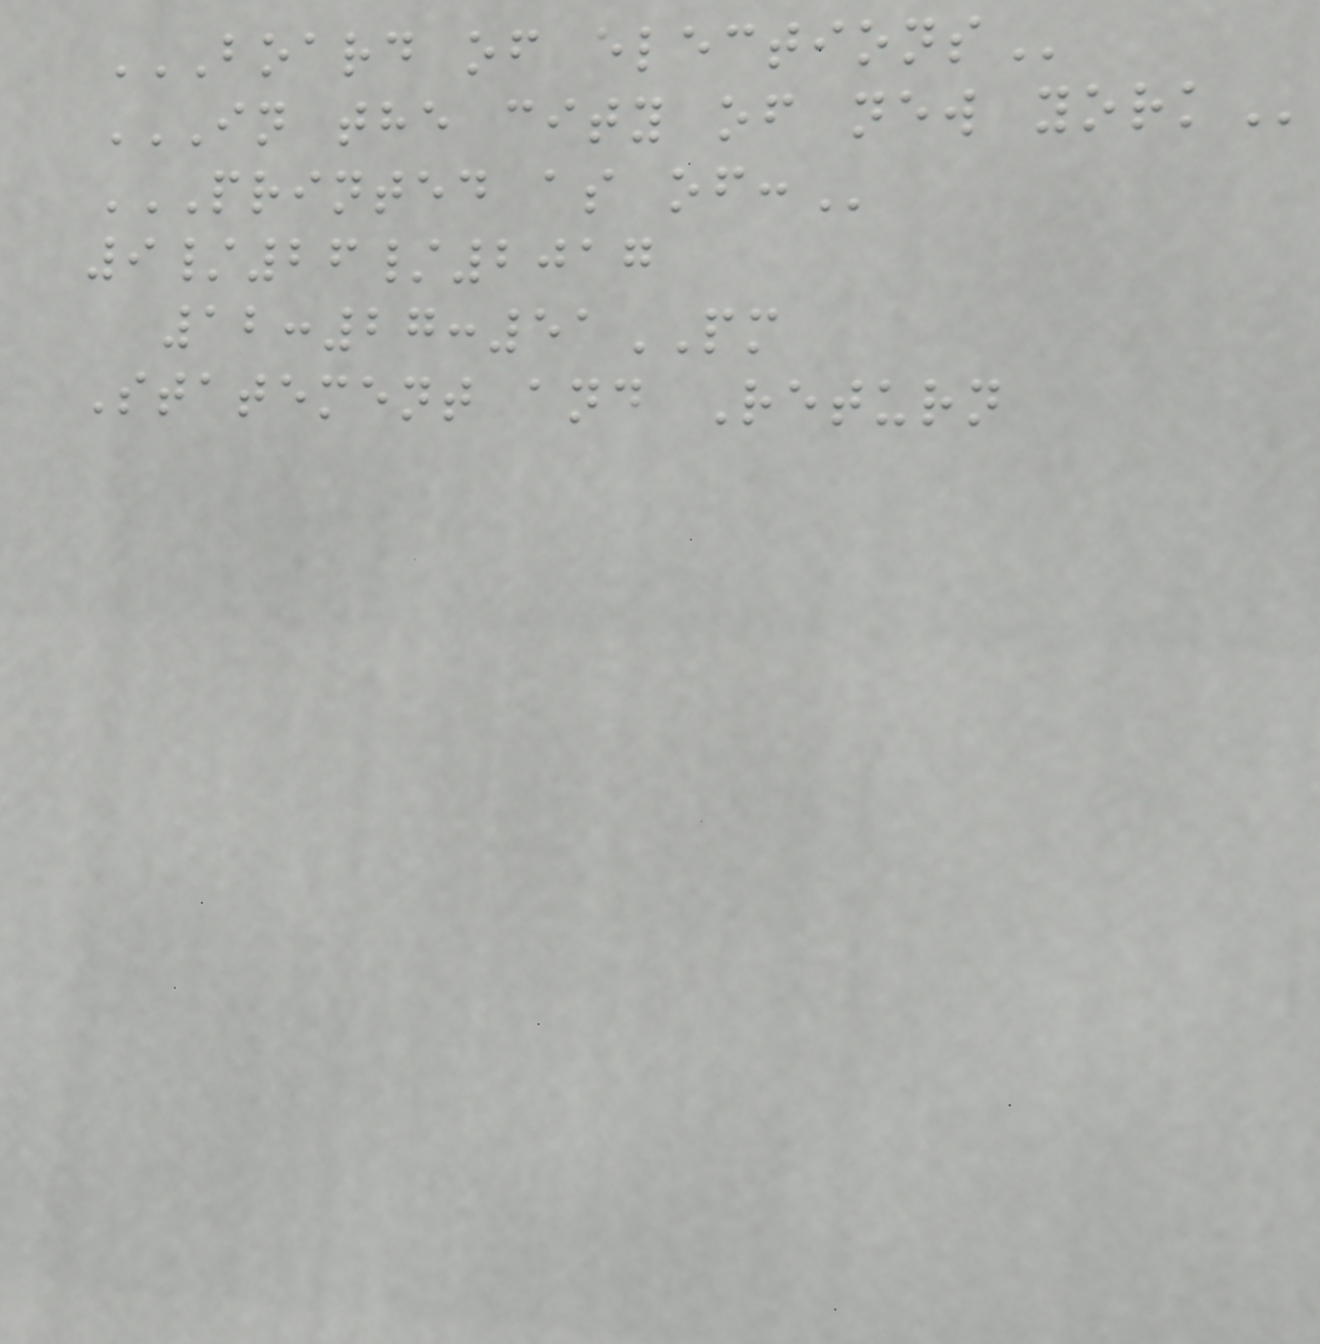BOARD OF ELECTIONS
IN THE CITY OF NEW YORK
PRINTED AS OF:
9/26/2017
12:27:51PM
Statement and Return
